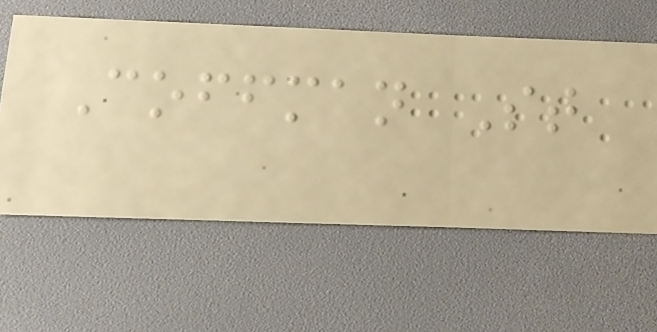Coffman St
